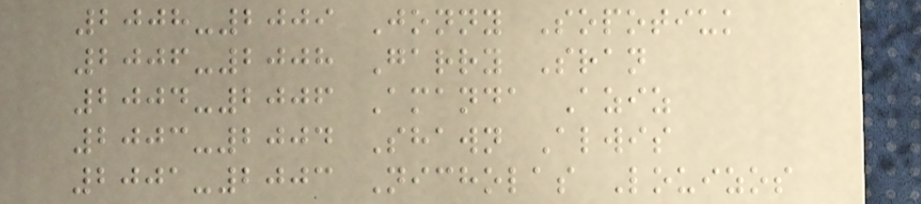2008-2009 Jonny Sopotiuk
2006-2008 Garry Sran
2004-2006 Amanda Aziz
2003-2004 Shawn Alwis
2001-2003 Nicholas Louizos
